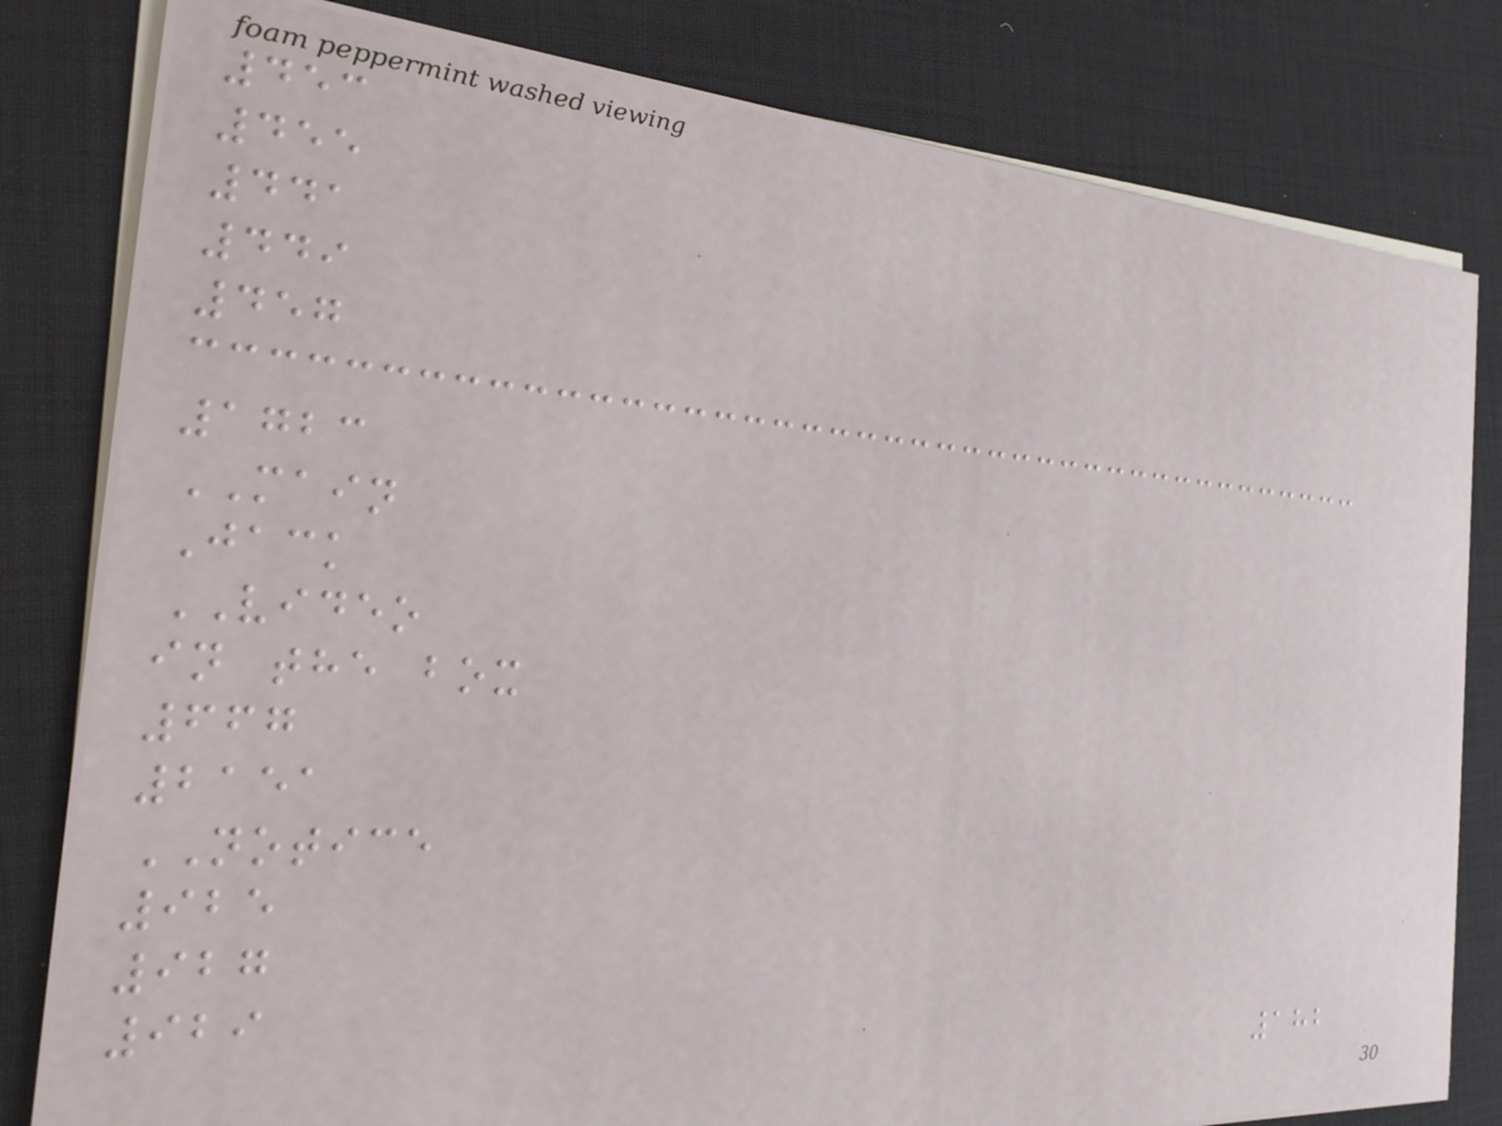453
455
441
449
457
1723
MAIN
Jack
VIDEO
in the box
667
2151
NOTICE
925
927
929
182
